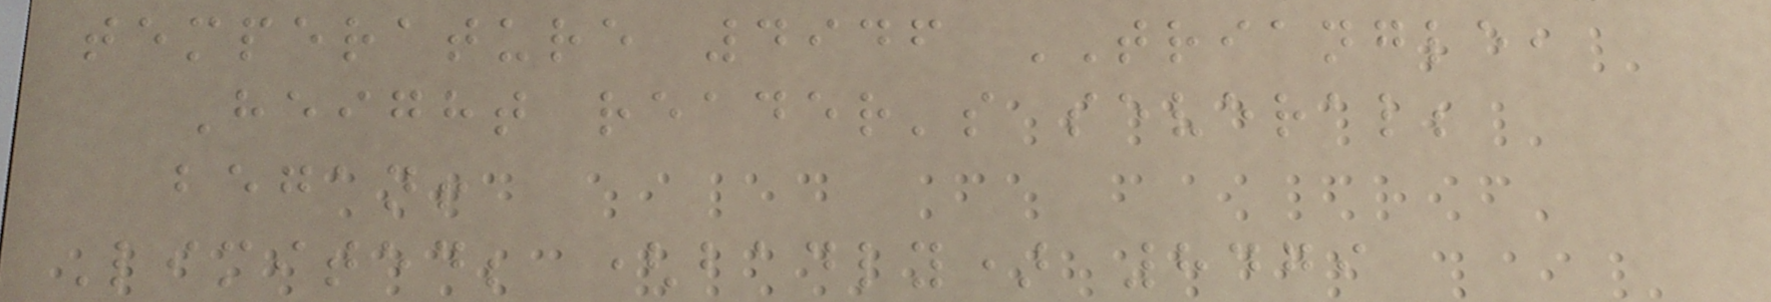temperature 4946 TRIANGLE,
Height reader's several;
began!
Limited; (badly) 8479
